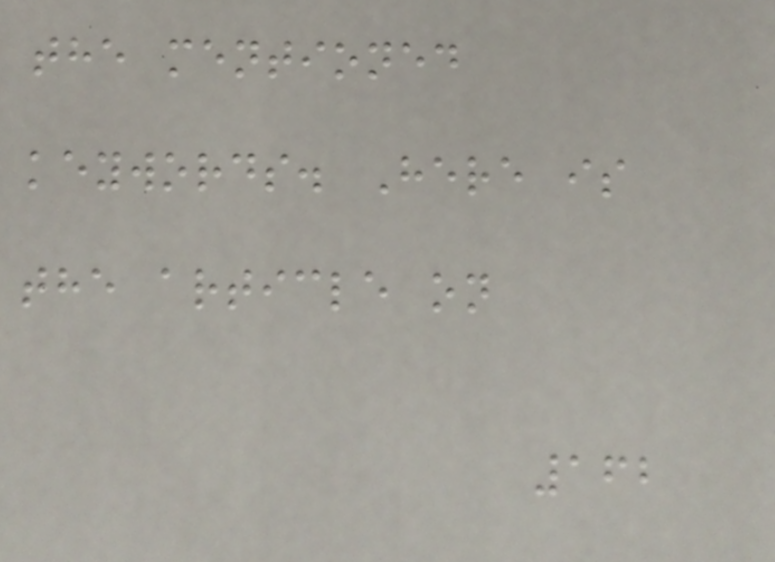the mentioned
keywords. Here is
the article on
162
